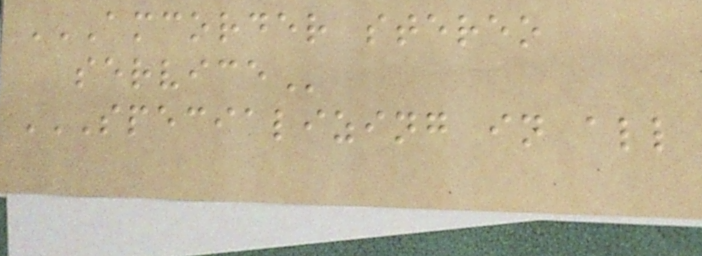AMCORDER STEREO
SERVICE
SPECIALIZING IN ALL
